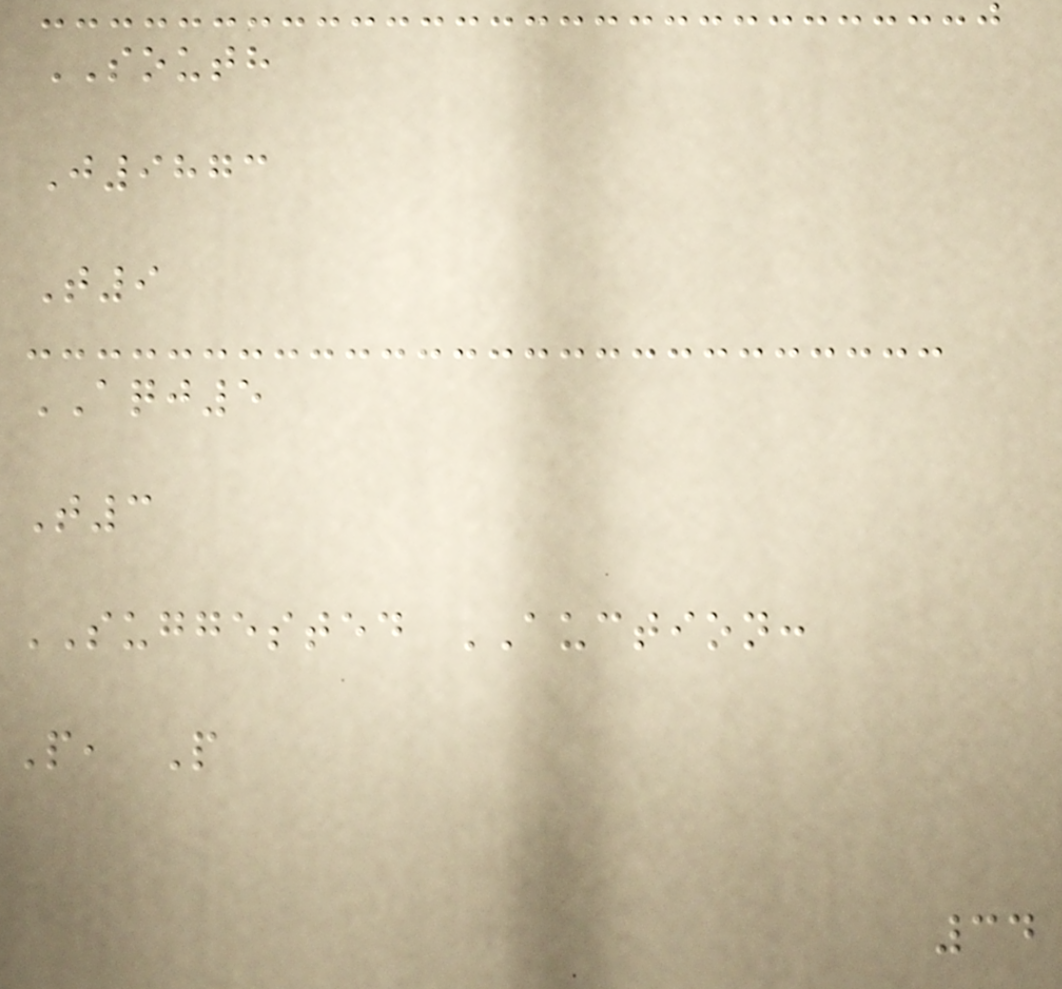SOUTH
J9873
T9
AQJ5
T3
SUGGESTED AUCTION:
P, P
34
